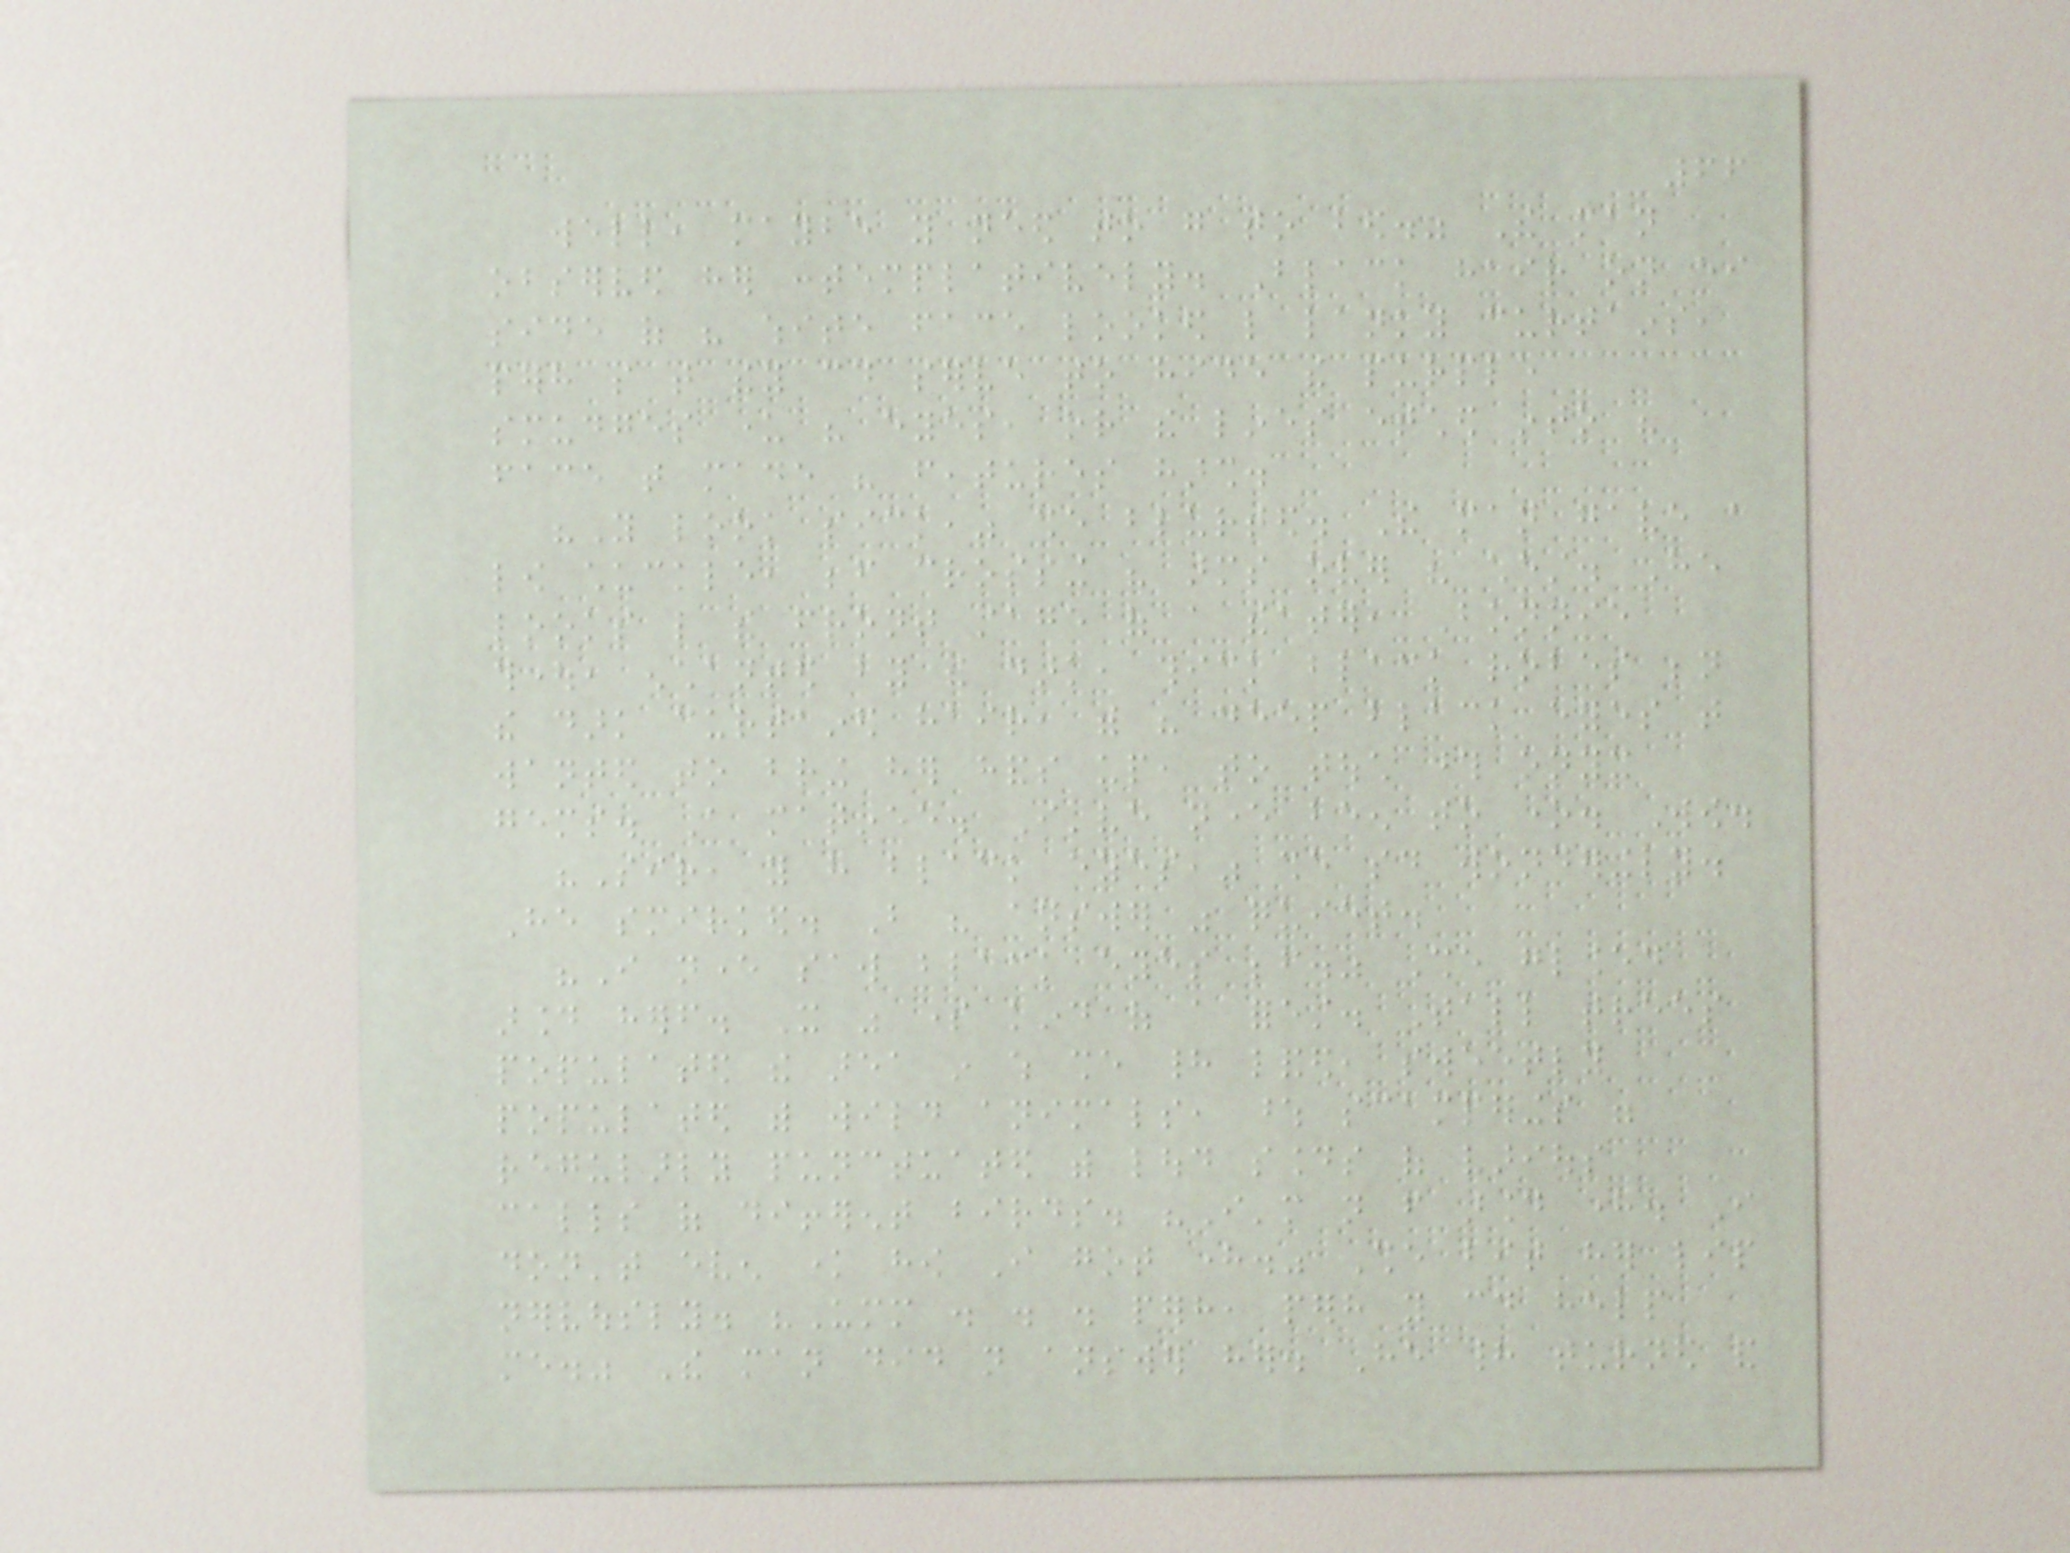66
well, maybe you need to go to bed." The man
observed her contemplatively. Black hair on either
side of his white face looked like lanky curtains,
perhaps so that they could serve to hide the purple
smudges under his eyes, or the lines etched into his
face that made his features harsh.
"You look sick," she blurted. The man gave a
low chuckle, before crossing his arms over his chest. He
looks like the front stage of a theater, Bonnie
thought, enchanted by the dark, thick black robes beneath
the dark curtained hair, with his deep black eyes that
wanted to bring her hands up, to touch those onyx
gems. A matinee. I've never been to one. Wow.
"Sir, you have black eyes," she said wonderingly.
He smirked. But his answer was quiet.
"I never saw black eyes before." She glanced
around herself. It was some kind of a forest. Tall trees
populated the area in which she had landed, sweetly
populated with wild animals, whose scamperings were
regularly punctuated with loud sounds of various
calls of different birds. "I'm not from around here. I
don't even know how I got here." She bit her lip
nervously. "Umm . . . perhaps, perhaps you could help
me." The man did not answer her. He had turned and
